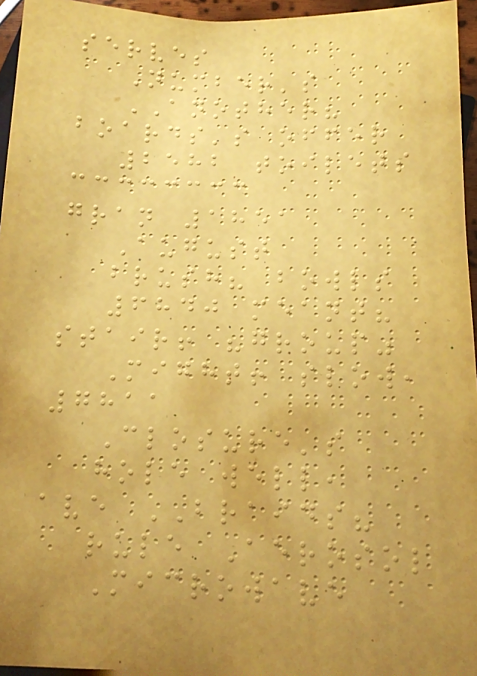serves
Number's
ANOTHER?
boards's offer
2582 toilets
gran 1851
August
brush? bowls
6840 meant?
stair! "group"
Might! slow,
7811
Closure's
hole well,
ave BRAIDS?
rule Aerosol
Microwave
